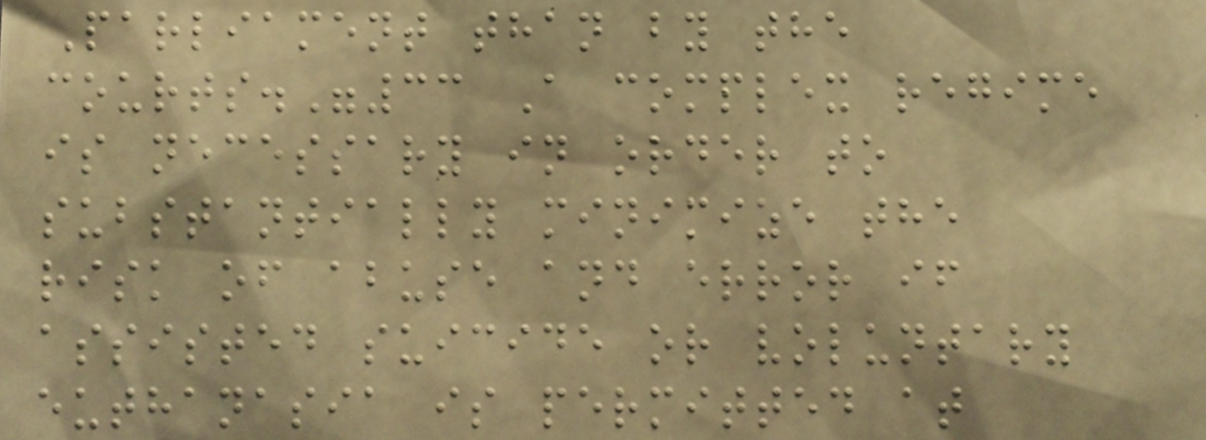Parliament than by the
courts."33 A complex regime
is necessary in order to
substantially minimize the
risk of abuse and error if
assisted suicide or voluntary
euthanasia is permitted at
